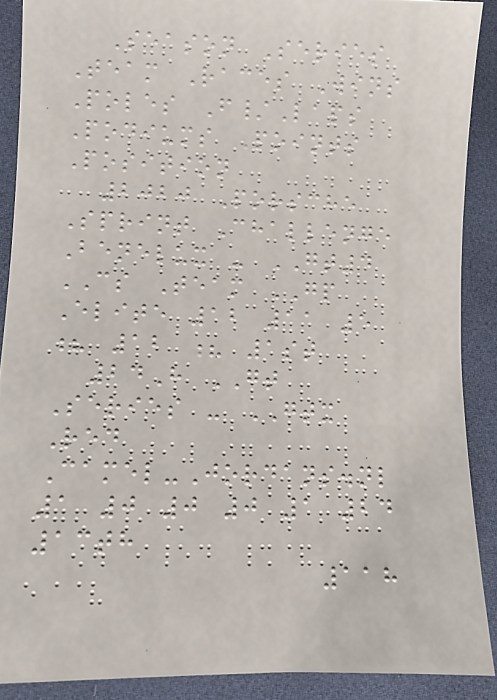Season Series
Team Races Wins
Poles F/Laps
Podiums Points
Position
2020 Porsche
Sprint Challenge
Benelux - GT4
CS Team GP
Elite 12 11 5
? 12 ? 1st
24H GT
Series - GTX
Red
Camel-Jordans.nl
1 0 0 0 1 24
13th
118
